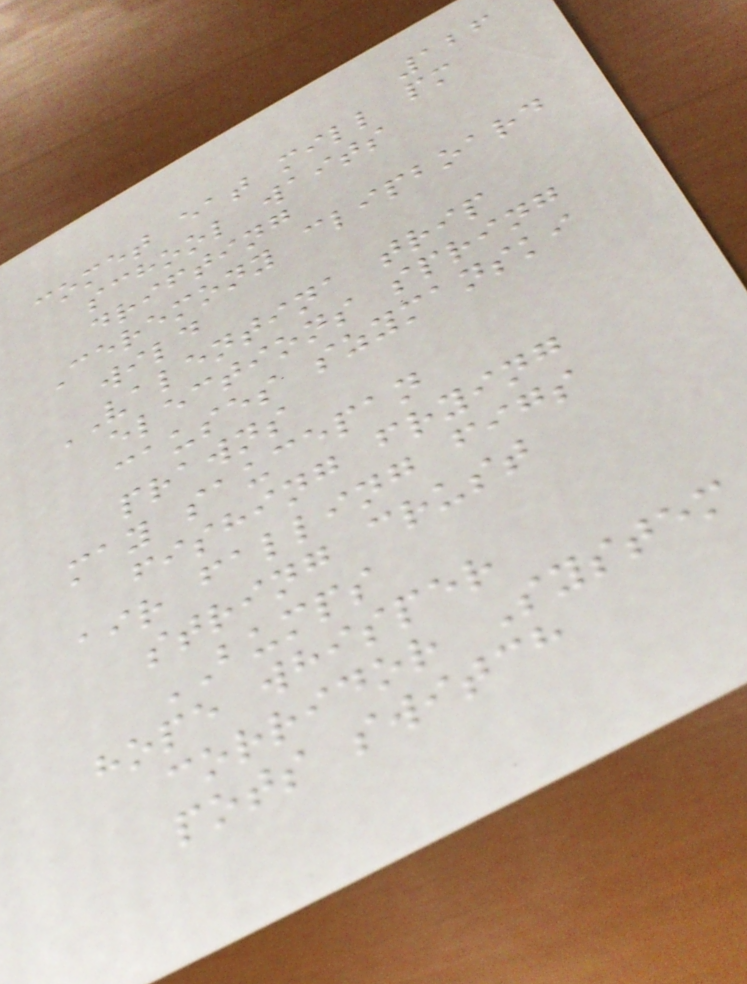126
comet eat mill pm
school waits
drifting
Ceremony clipboard
wild
VALENTINA trip
elections spring
causes szymanski
prawns
may saucepan
fishing frying
air falling figs
string crust
BUMPS
hope whisper
corridor System
pots switch
